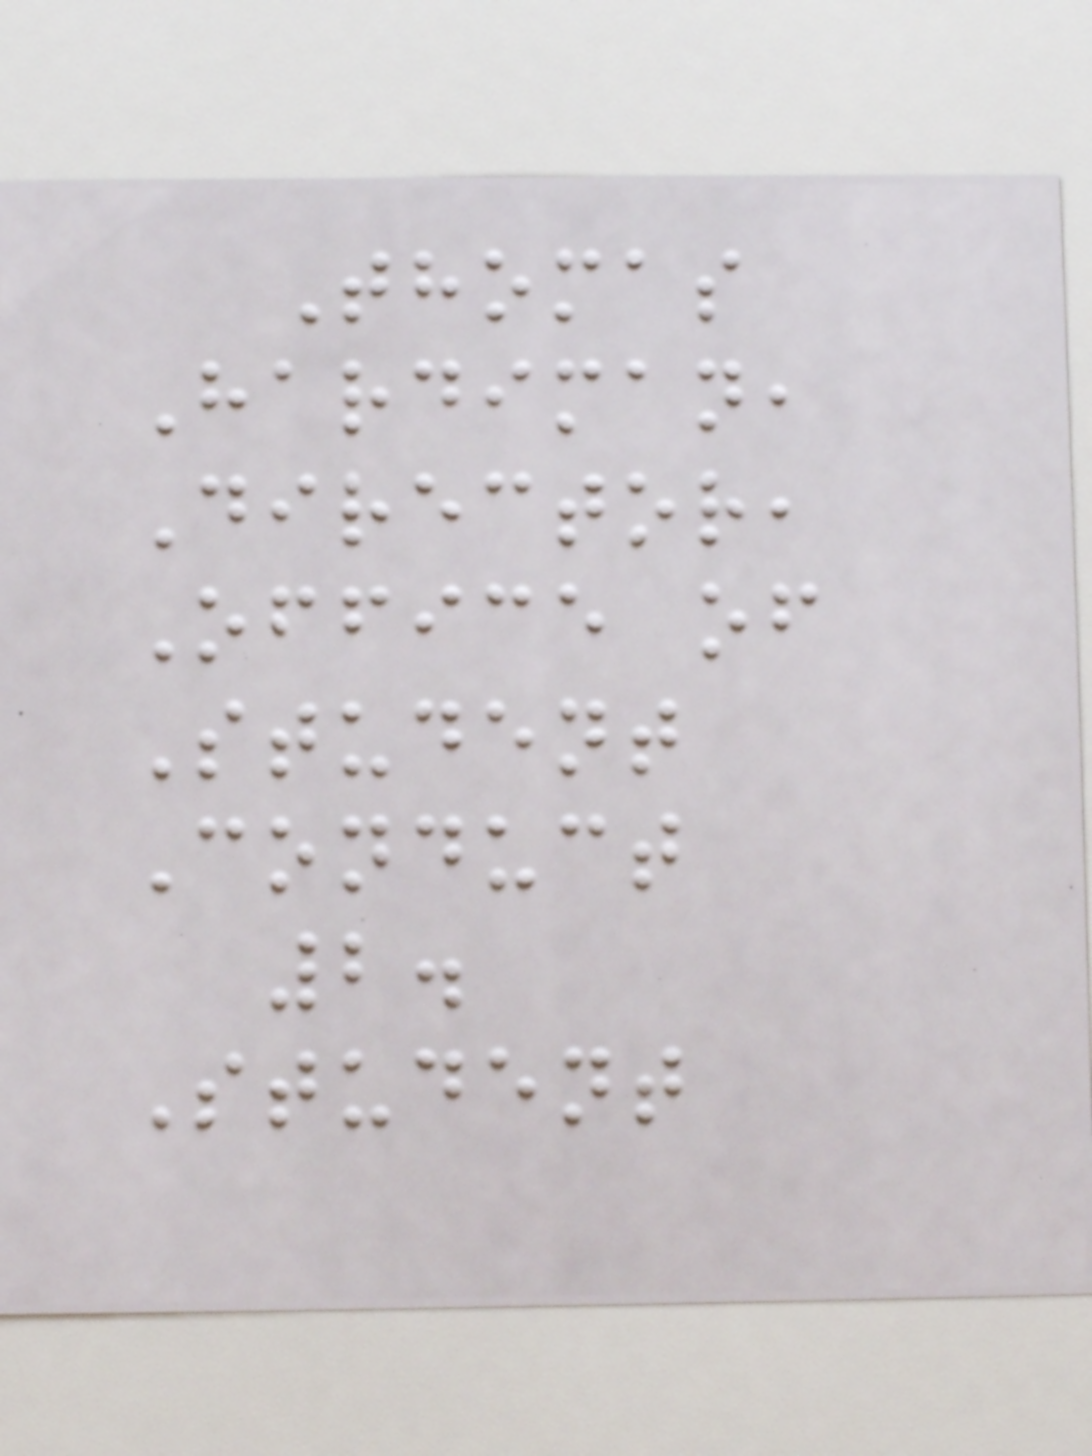Thomas
Hardiman,
Director,
Office of
Student
Conduct
2.
Student
